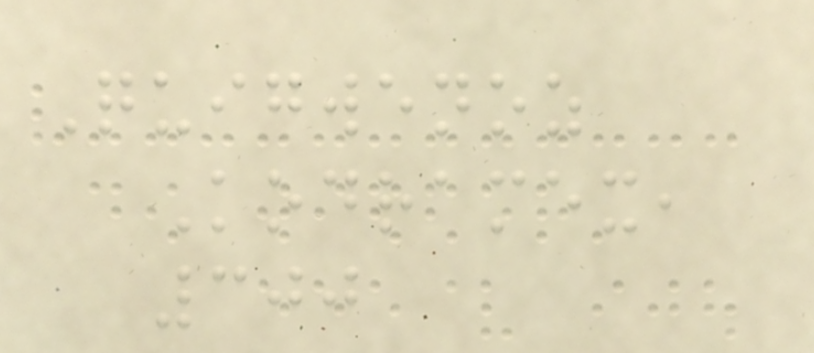Quigwenoz
Kodramex,
300
